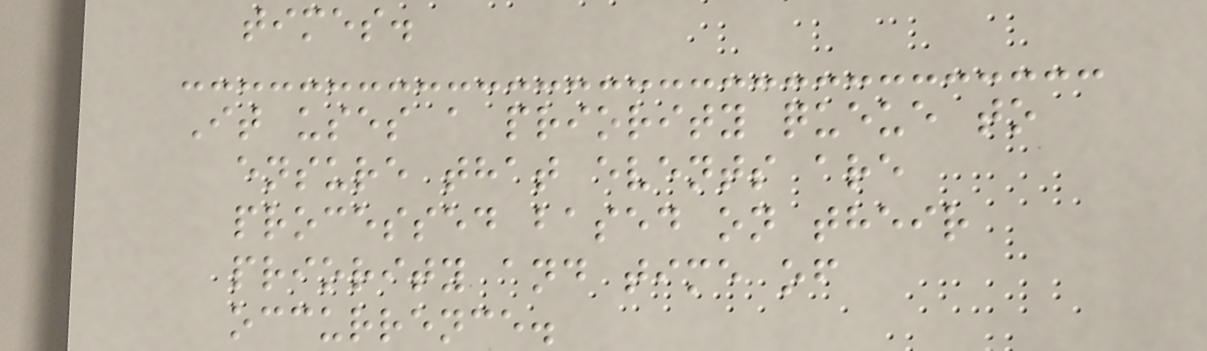times.
It uses a priority queue to
ensure that events are
processed based on their
priority and time of
occurrence.
